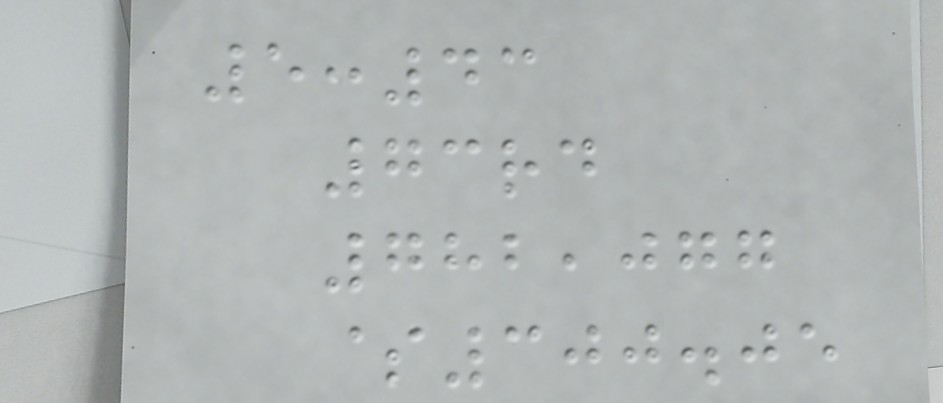5:43
73rd
782,077
$300.05
